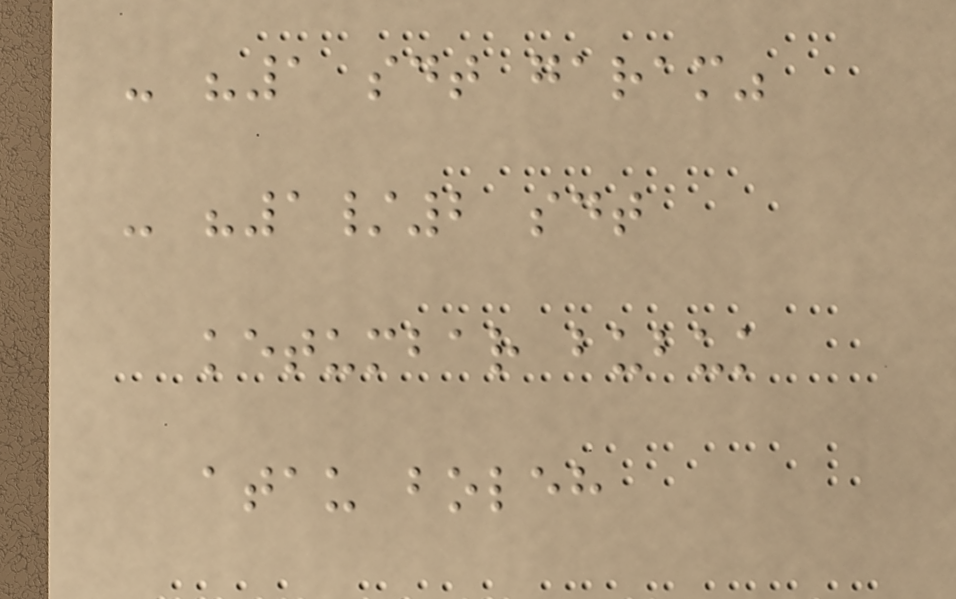- "1 sdt garam"
- "1/2 sdt
ketumbar bubuk
atau boleh
